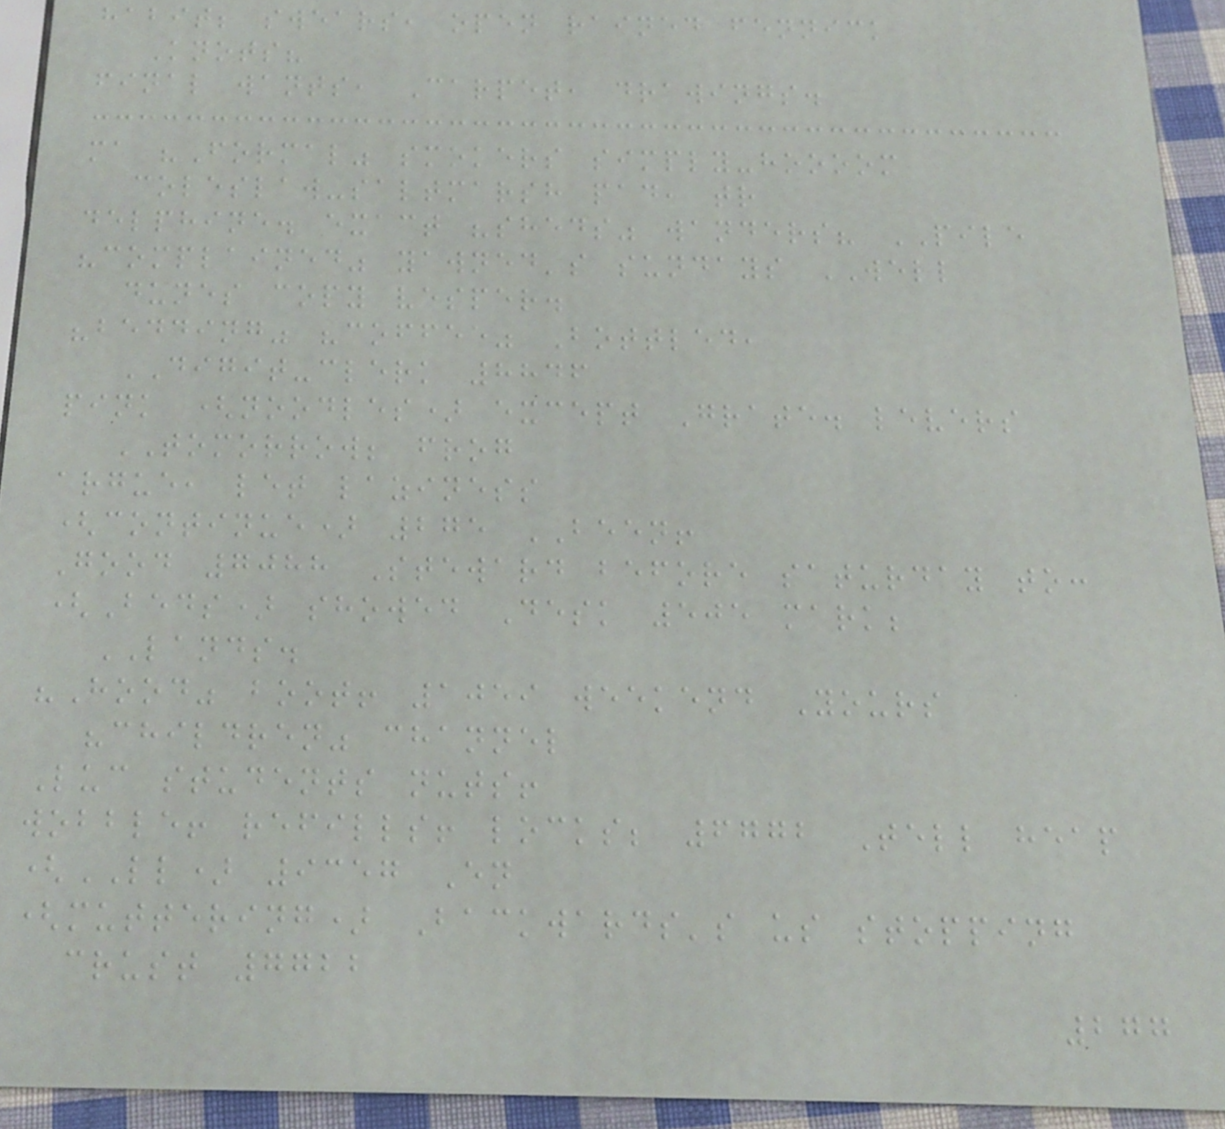habit; swears, open rained fennick
Knots?
final wants, Carpet, drawings.
ma "Formal" smokers simply-hoooom
coleslaw-saltmarsh pad, tr
delphine. exact "sheds" wanders? PILE
"complained" yawned's sundays WELL
dunes copy vesper.
"bedding" "coffee" Bottled,
DIGIT-clerk 8846
pink (noodles) except Grate. levers
TOMORROW; frog
argue, let laziness
(continue) 275 BEEN!
Good 7088 Steward before saturday to:
(Beds) showed Desk 505 mark;
LANDS.
"Hood" boot! 1059 weekend Yours
"children" channel
Luc students nuts!
wobble! refills! locks; 6772 Tell heap
(LL) 9357 En
(muttering) Backwards's us stopping
crust 7722
277
